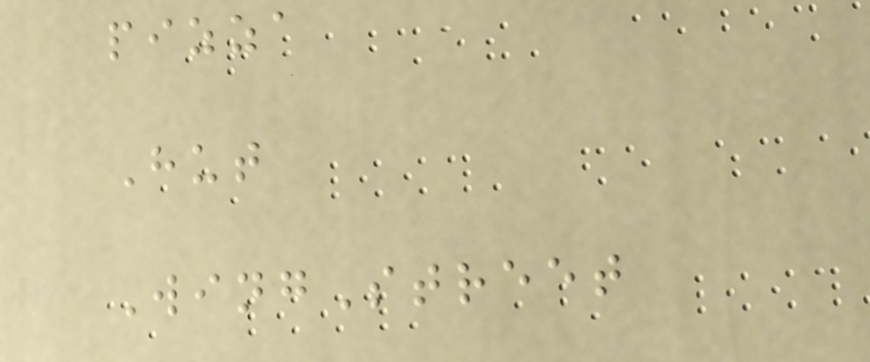pizza
Hut
WingStreet
